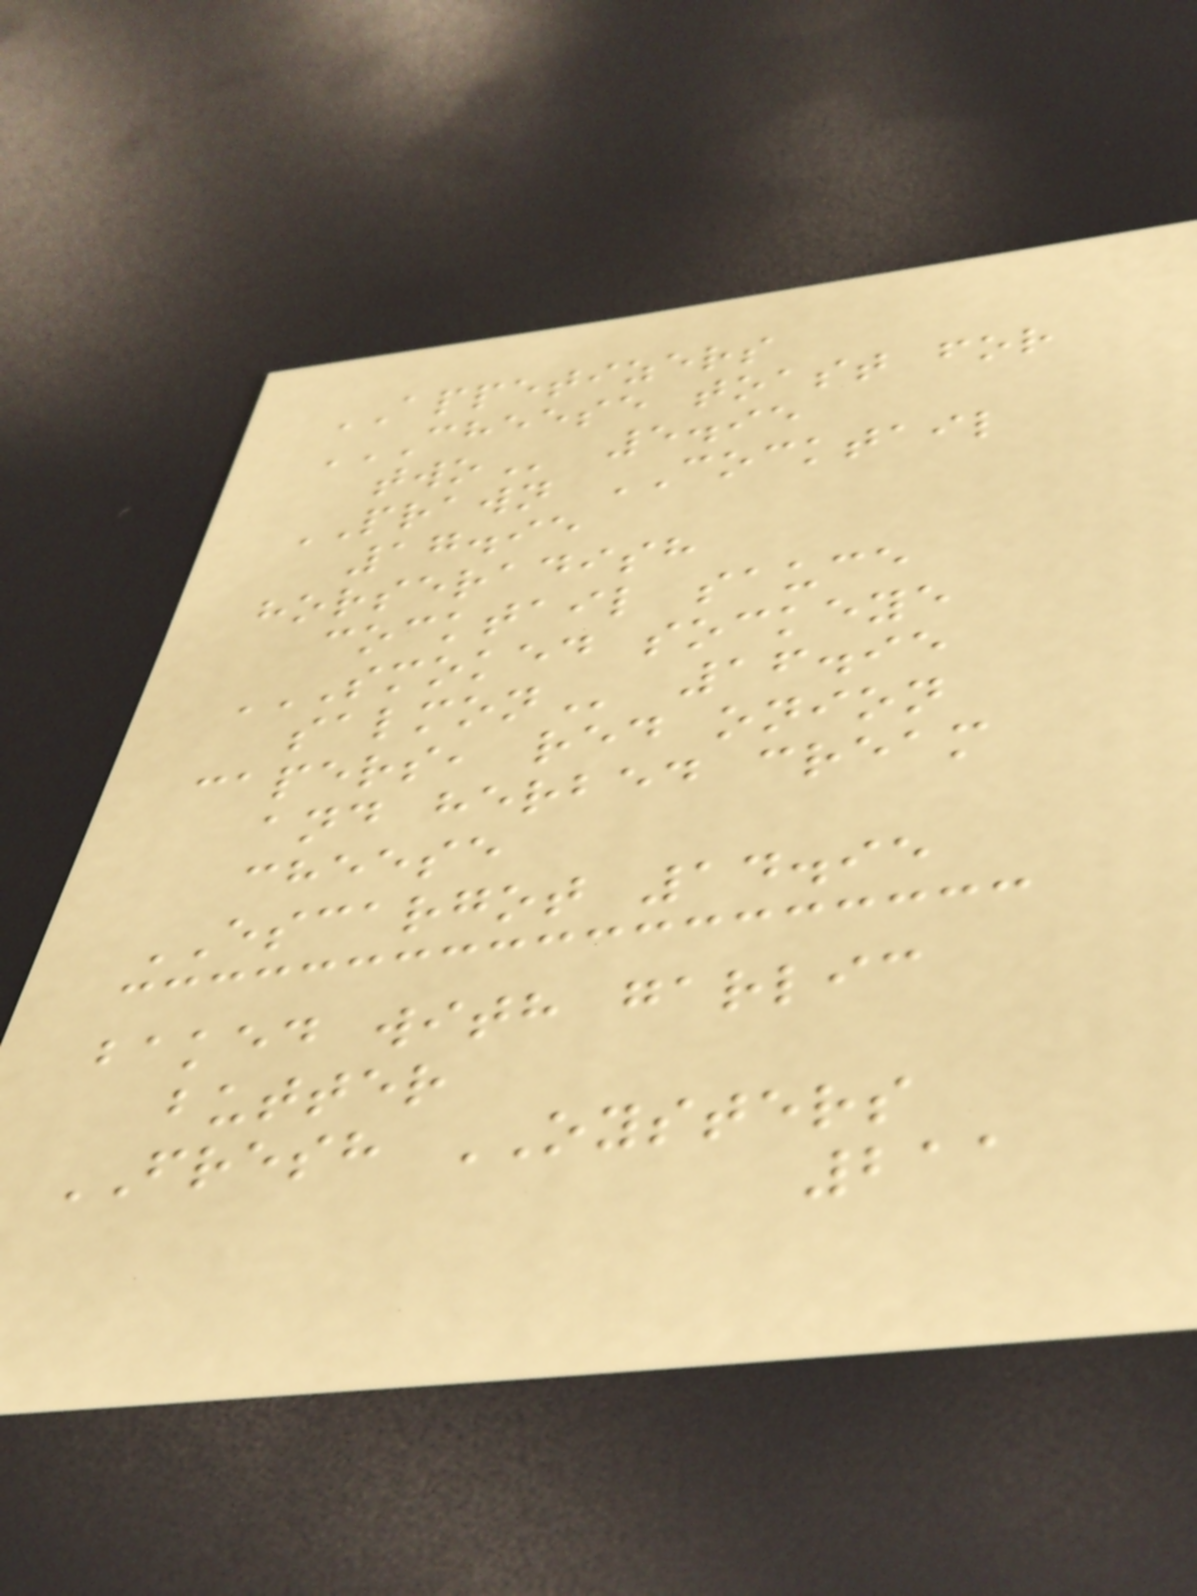APPETIZERS
CHEESE TOAST FOR
TWO 5.95
PRAWN COCKTAIL
17.95
horseradish
cocktail sauce
SMOKED SOCKEYE
SALMON 16.95
capers, red onion
and herbed cream
cheese
ESCARGOT 14.95
baked with garlic
butter
FRESH OYSTERS
211
